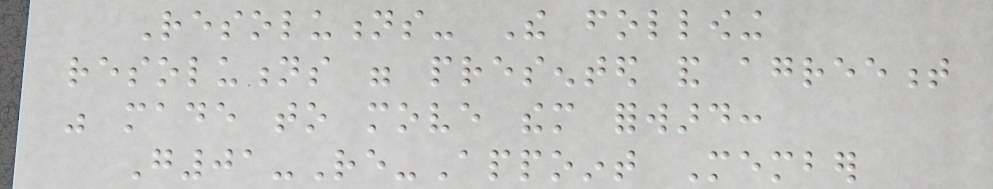Resolutions- The following
resolutions were presented and agreement
was made to move them forward:
G01-Re-Appoint Member
